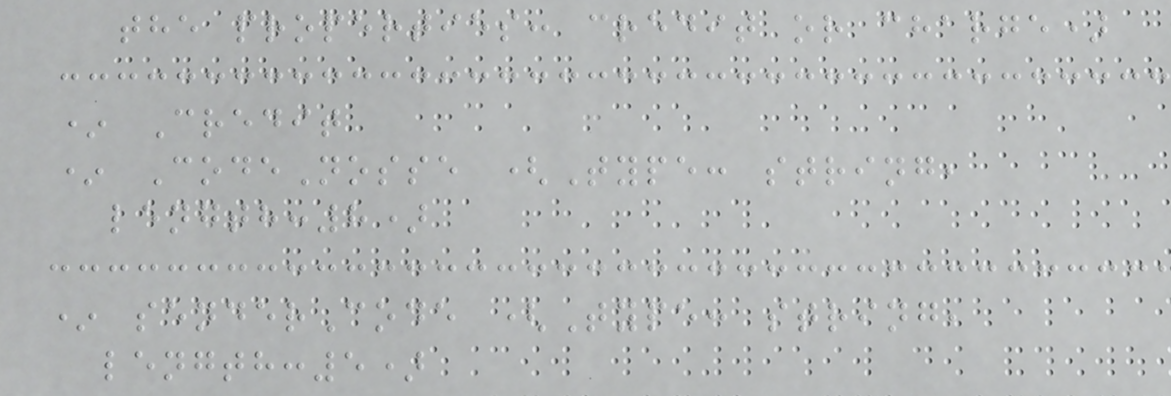the properties: credit or charge)
* Credit
* CodeNosse (Type: string,
length:8)
* senderCode (Type: string,
length:5)
